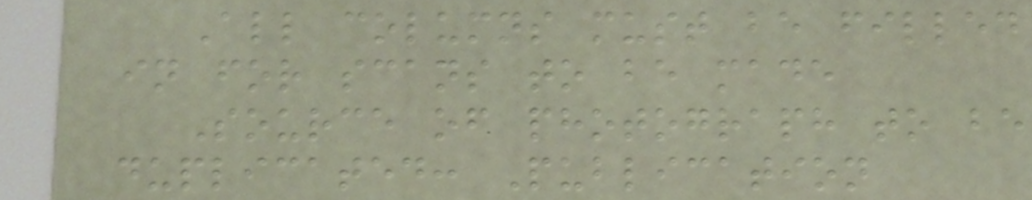All columns must be filled
in for scans to be made
Source of photograph to be
duplicated: Publication
